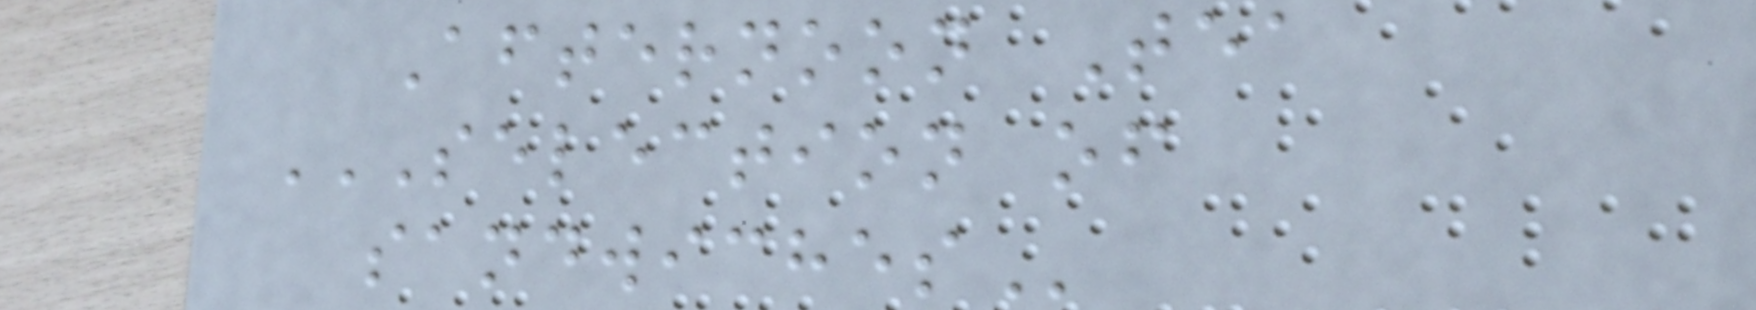Afternoon Tea
SELECTION OF
SANDWICHES
